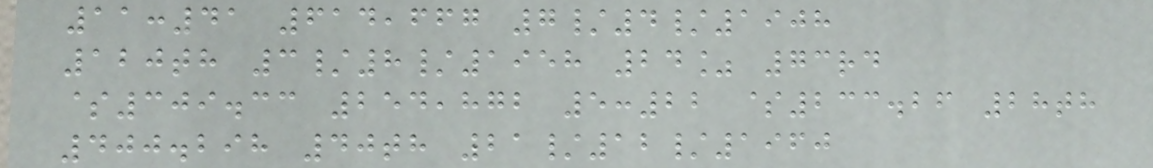11:41 614,667 7/4/1908
120th 3/8/1958 24% 73rd
$309.33 254,872 5:22 $233.26 28th
400.298 40th 21/12/1960
